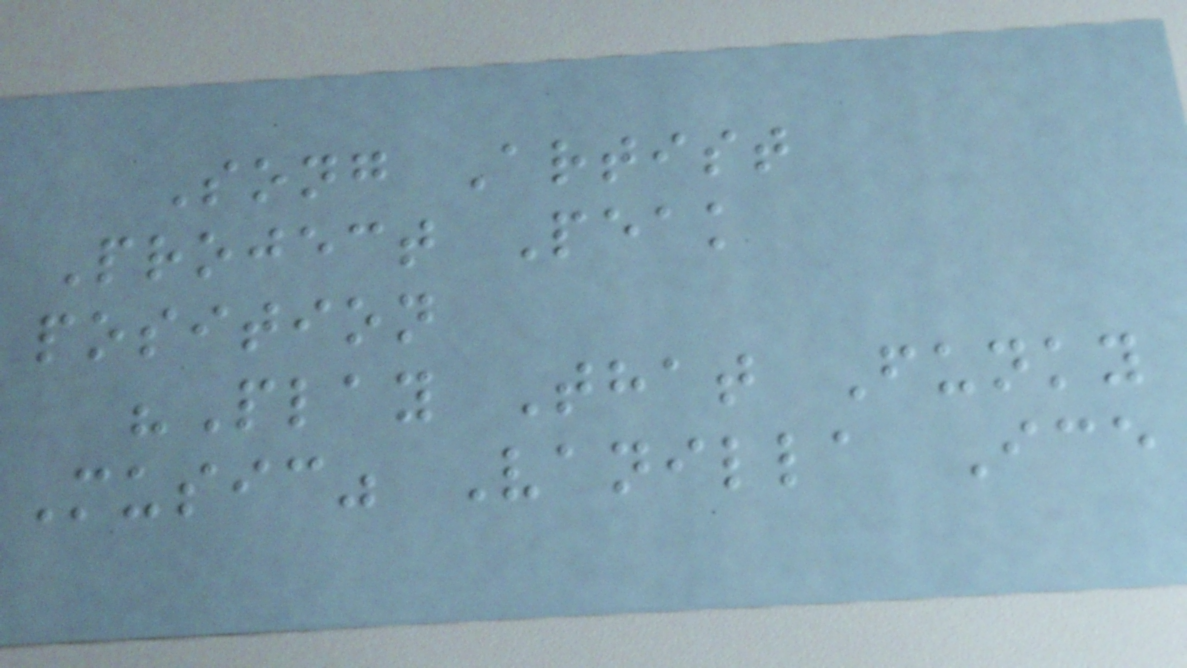Song Artist
Project Peak
position
"Play That Funky
Music" Vanilla Ice
